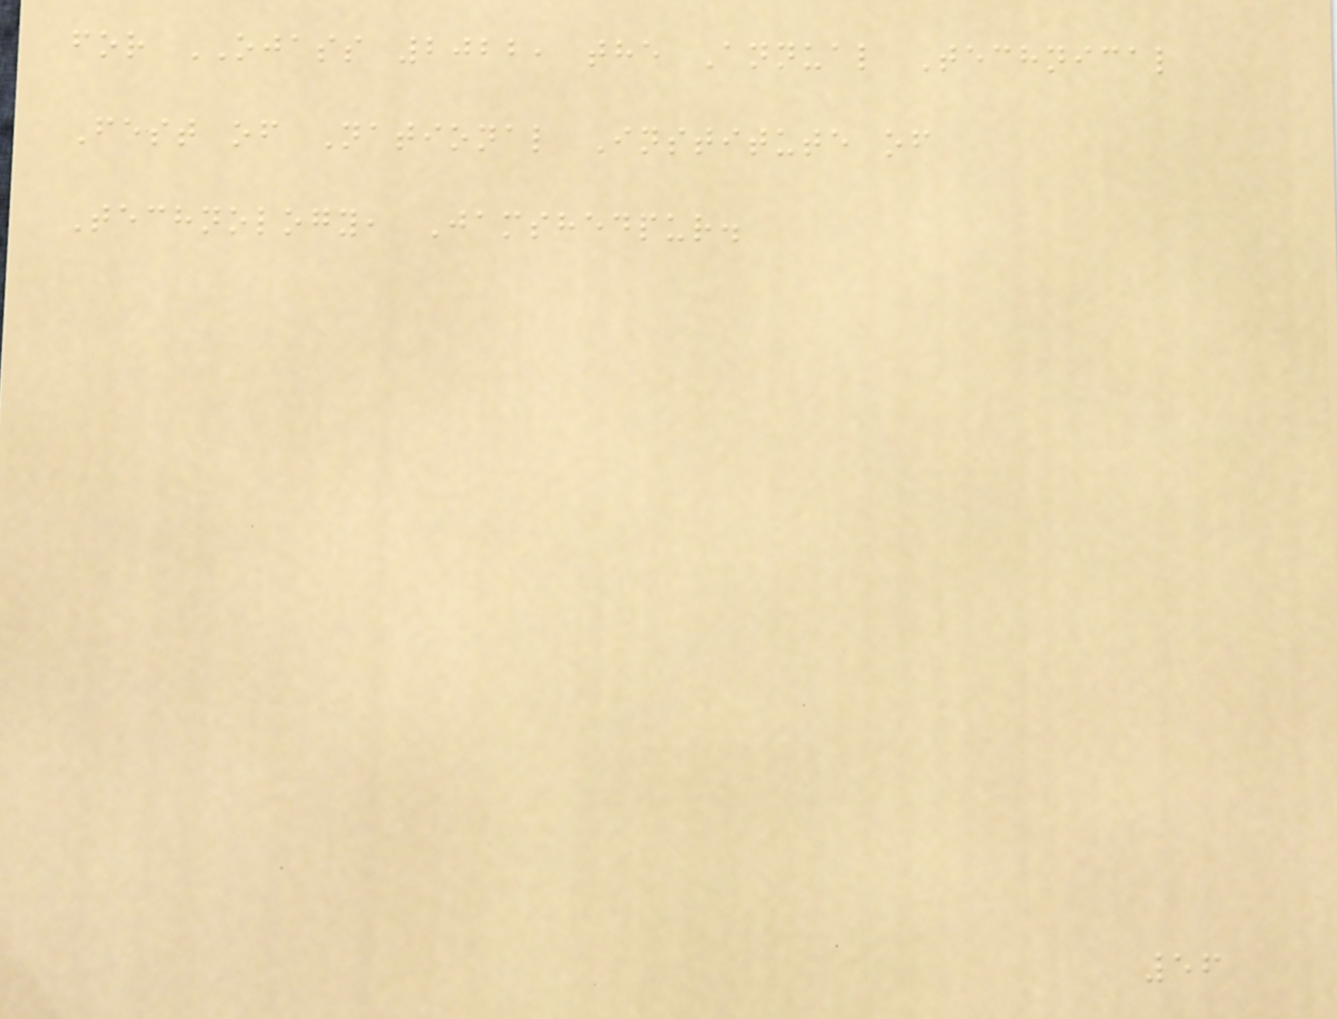for OJASS 2022, the Annual Technical
Fest of National Institute of
Technology, Jamshedpur.
56
